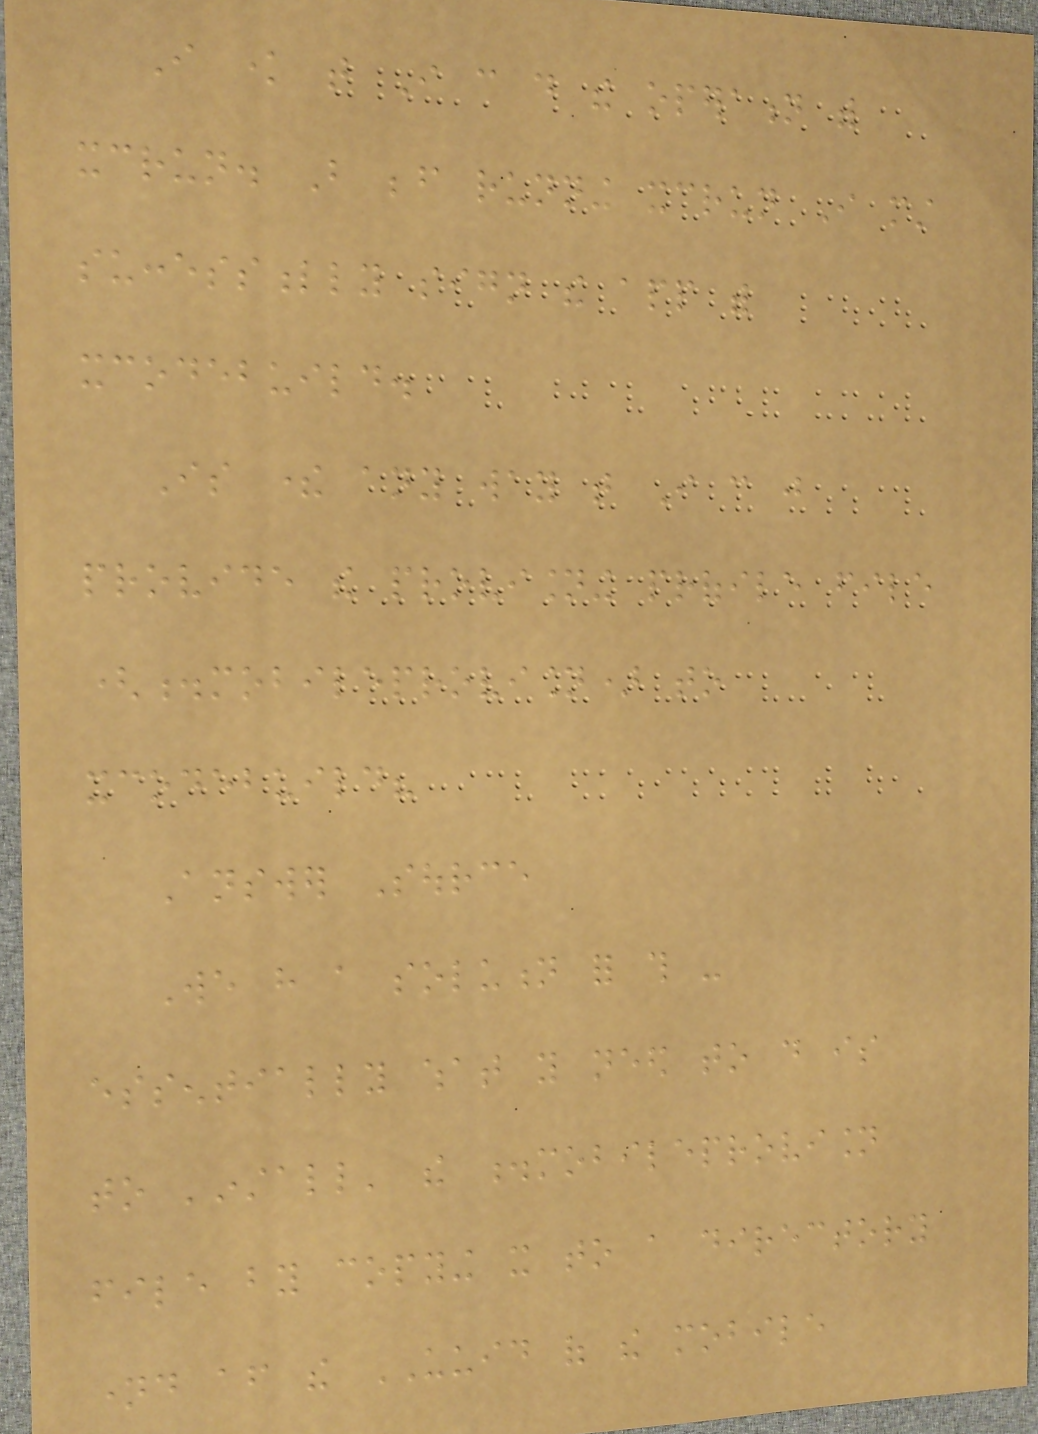I know that I can do the operation with
xcrun. But before running xcrun I must
successfully sign the app with
xcodebuild.
Is there any way that I can just
provide the provisioning profile file
(.mobileprovision) to
xcodebuild?
Answer Source
We have a solution for this -
essentially what you need to do is
to 'install' the .mobileprovision
file by copying it to a directory
named after the UUID of the mobile
